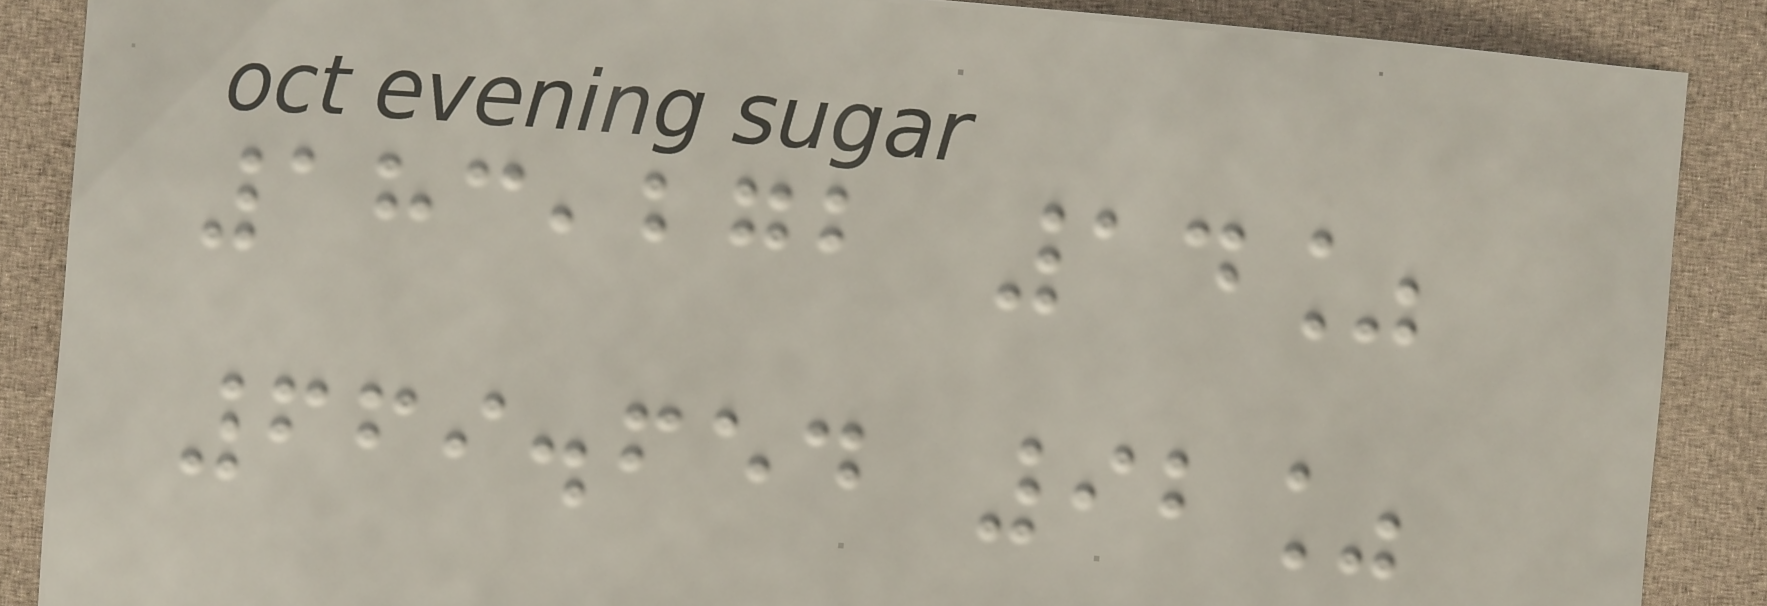183,272 14%
669.654 92%
